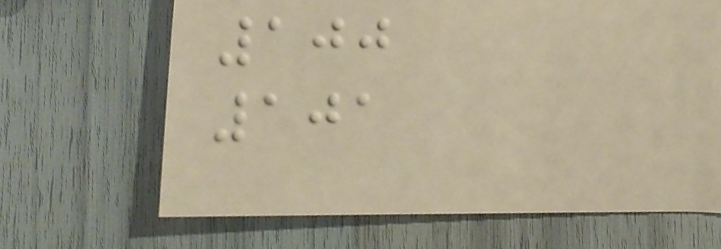100
101
